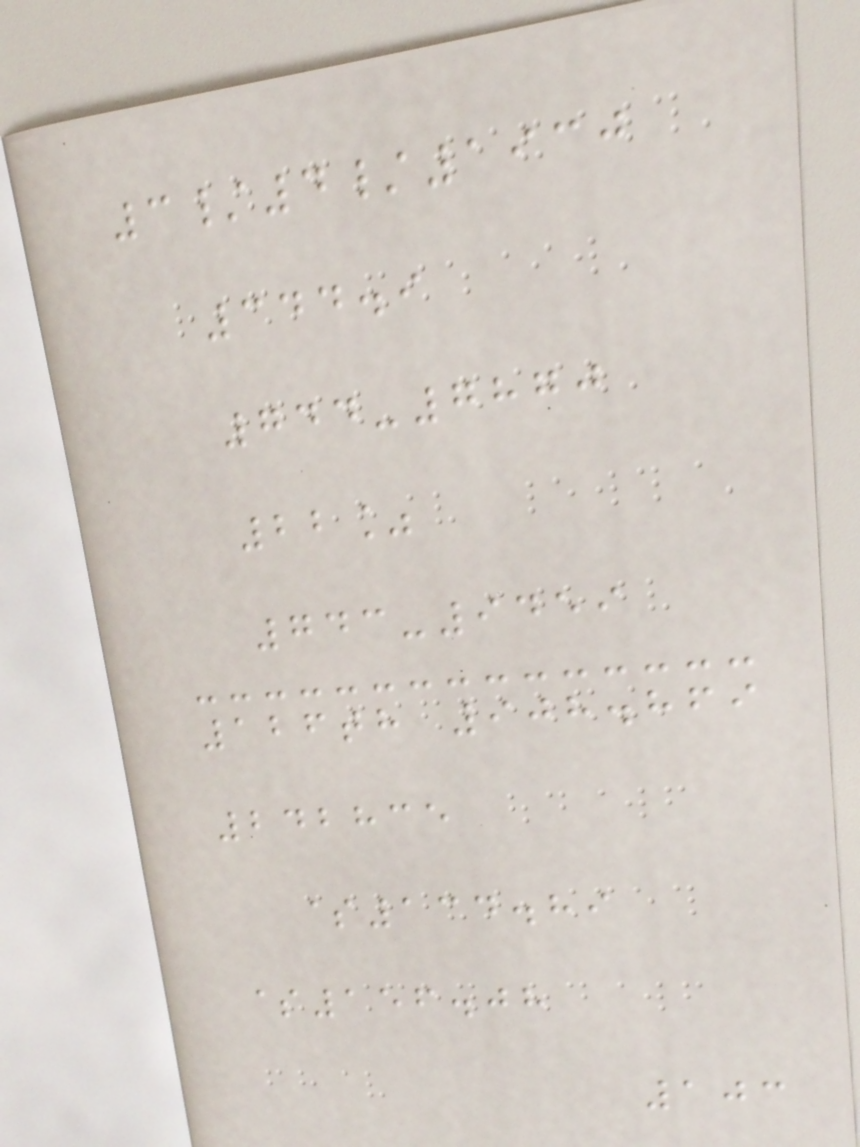3/4/1930
344.9
744-7870
22%
743-9459
126th 908.869
242835
$134.89
$156.08
103
